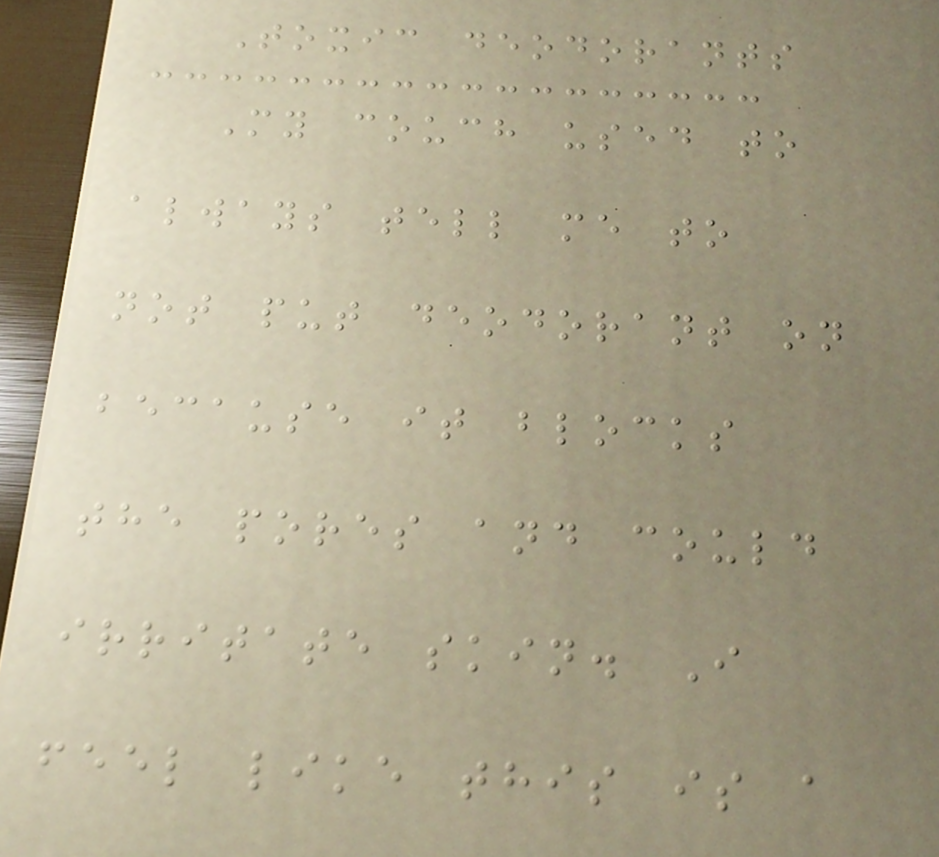Toxic deodorants
My couch used to
always tell me to
not put deodorant on
because it blocks
the pores and could
irritate skin. I
feel like this is a
